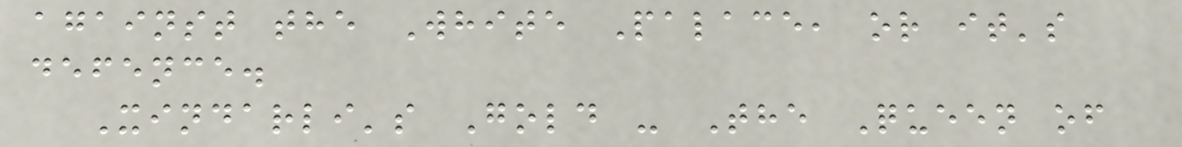against the White Palace, or it's
defence.
Xindarli's Gold - The Queen of
